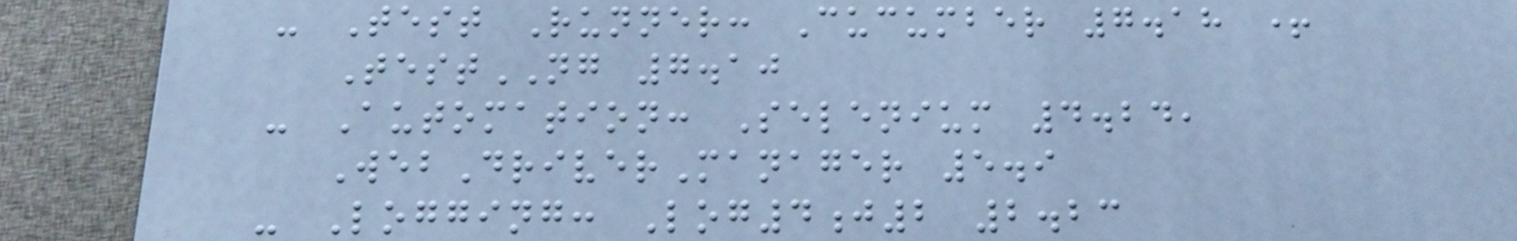- Test Runner: Cucumber 7.18 +
TestNG 7.10
- Automation: Selenium 4.24,
WebDriverManager 5.9
- Logging: Log4j2 2.23
